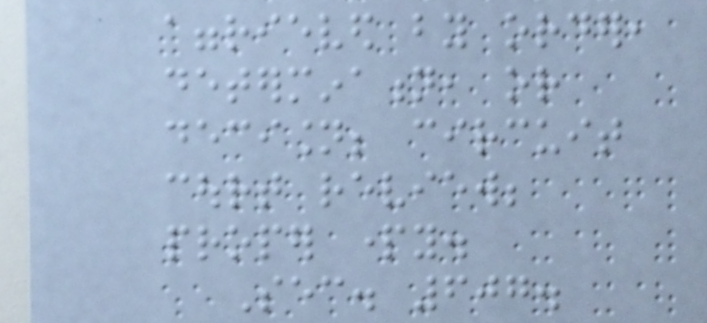aggrieved by order,
determination, or
decision; circuit
court review;
proper party.
Sec. 607.
